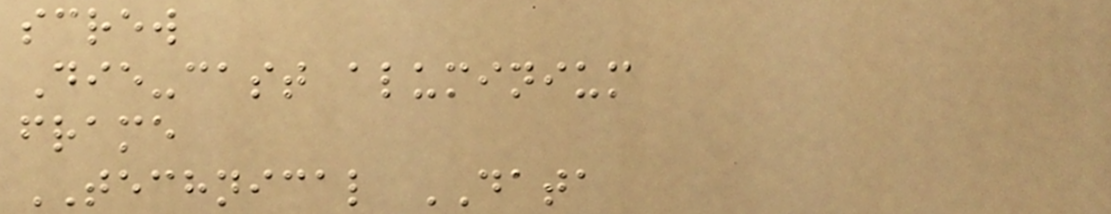screw
Die-cast aluminium
frame
TECHNICAL DATA
